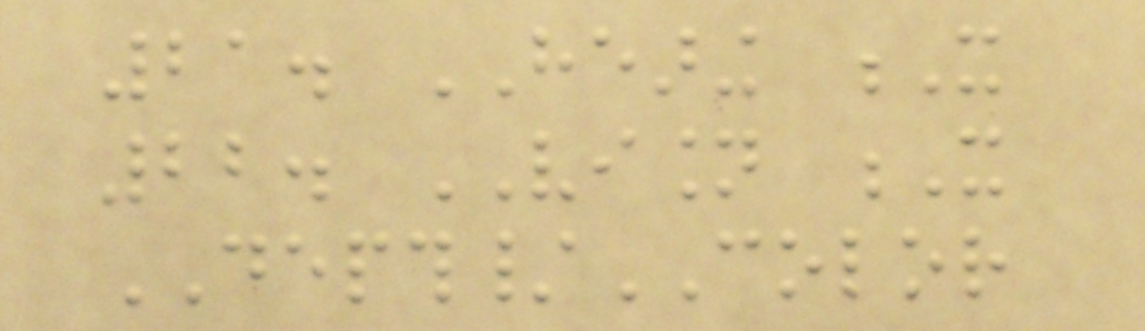21. HEARING X
22. VISION X
DEPTH/COLOR
